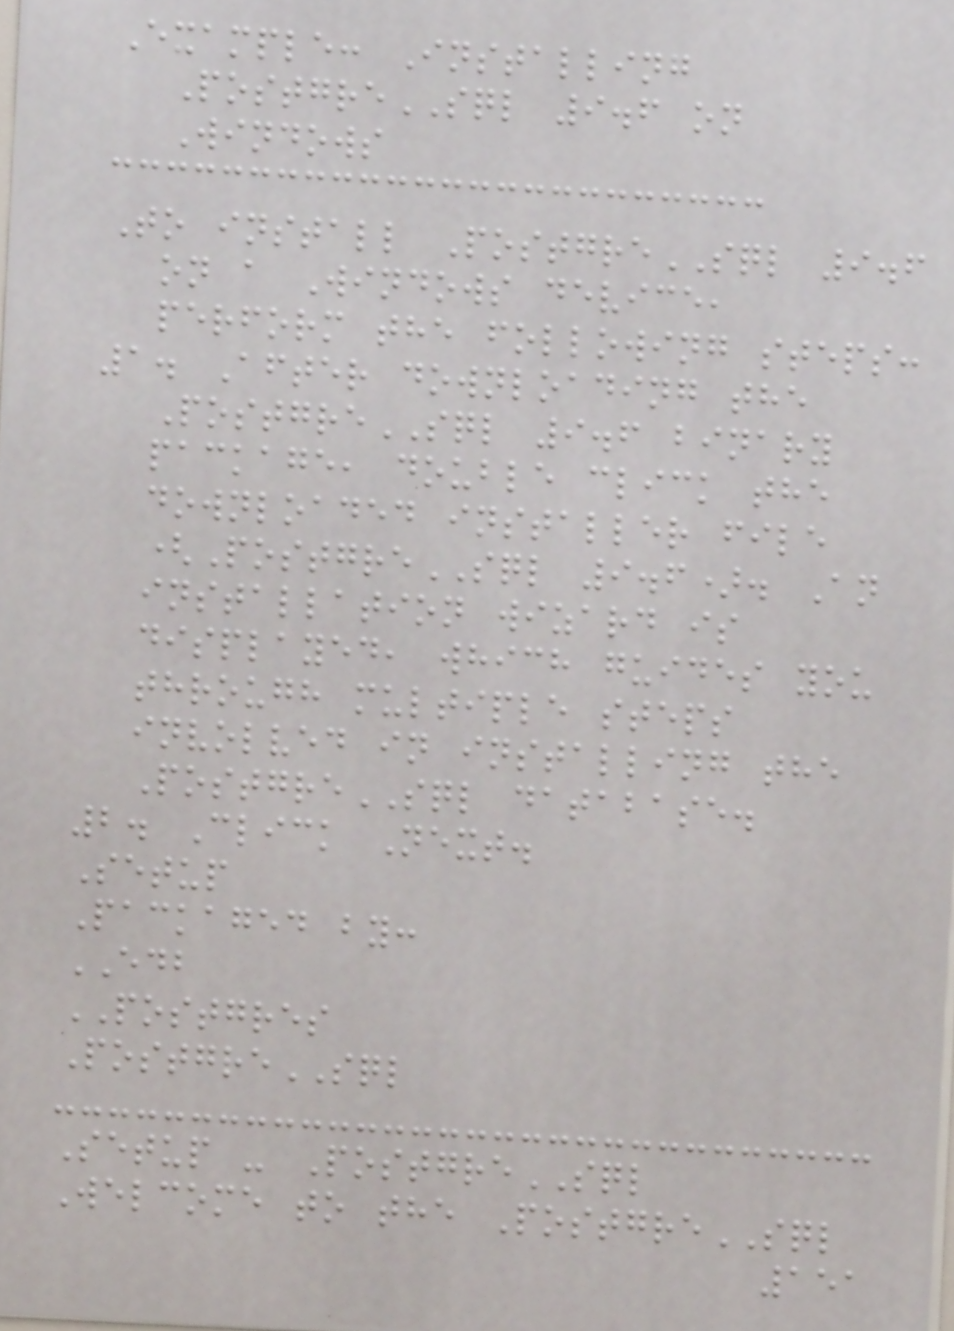Example: Installing
PostgreSQL 9.6 on
Windows
To install PostgreSQL 9.6
on a Windows device,
perform the following steps:
1. After downloading the
PostgreSQL 9.6 binary
package, double click the
downloaded installer file
(PostgreSQL 9.6). An
installation wizard is
displayed, which guides you
through multiple steps
involved in installing the
PostgreSQL database.
2. Click Next.
Setup
Packaged by:
EDB
POSTGRES
PostgreSQL
Setup - PostgreSQL
Welcome to the PostgreSQL
151
